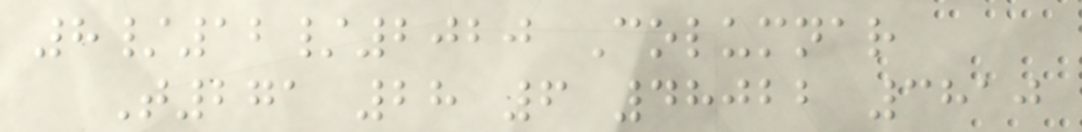8/12/2020 Columnar
T271 28 6 48022 3810
